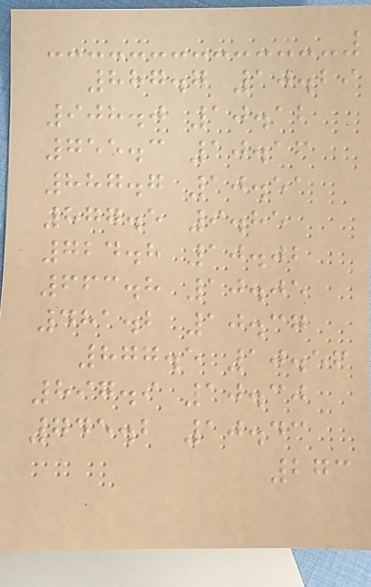887.7 10.29
908.0 10.12
755.3 10.16
887.7 10.51
877.5 9.85
724.8 10.02
663.8 10.05
481.2 10.37
877.5 10.56
897.9 10.30
745.2 10.43
273
